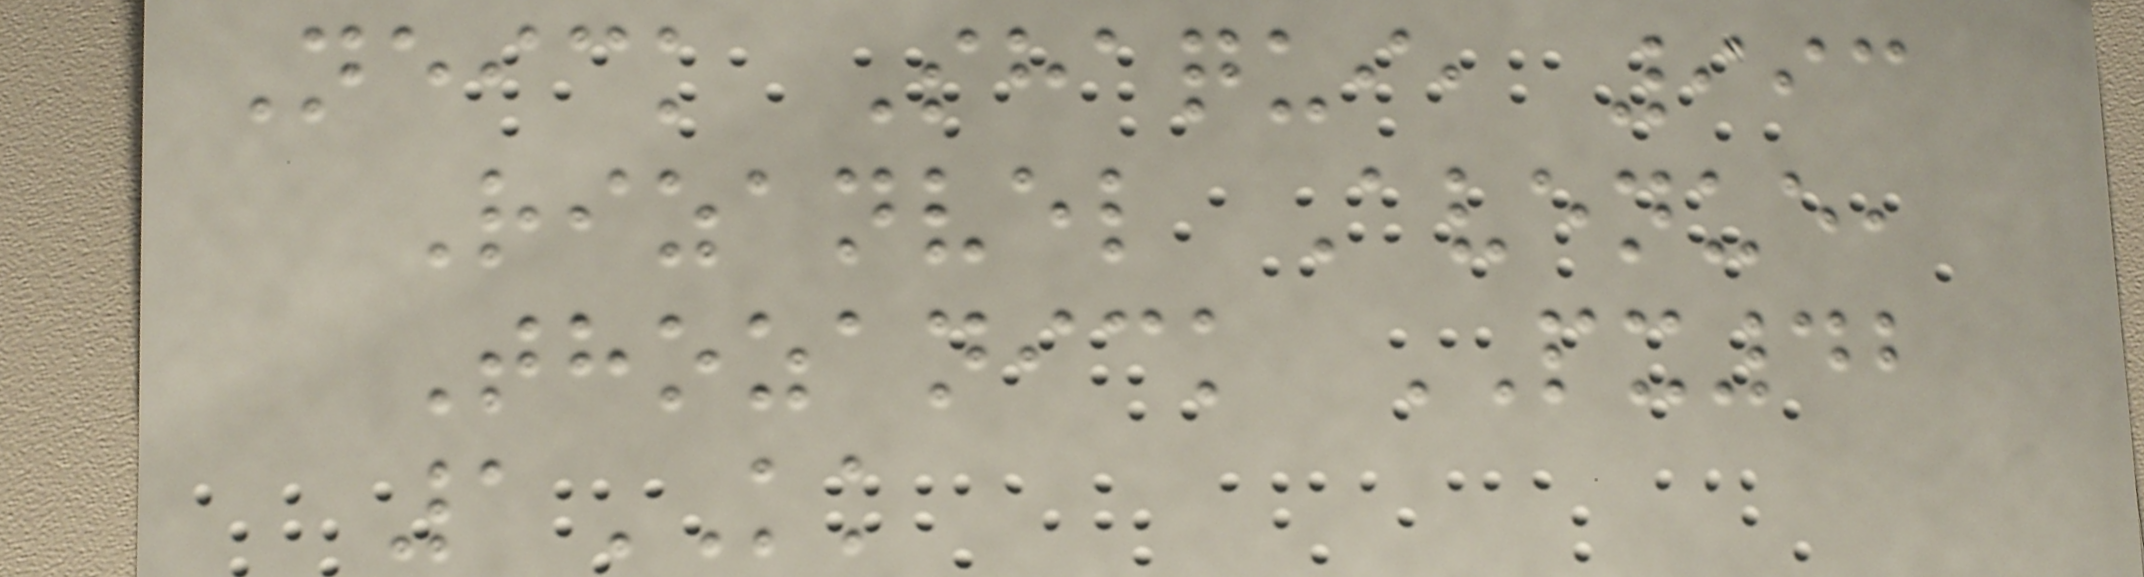Neick Shaqui, 993
Rizanvel Avenue,
Thozanick PX42
1KK
